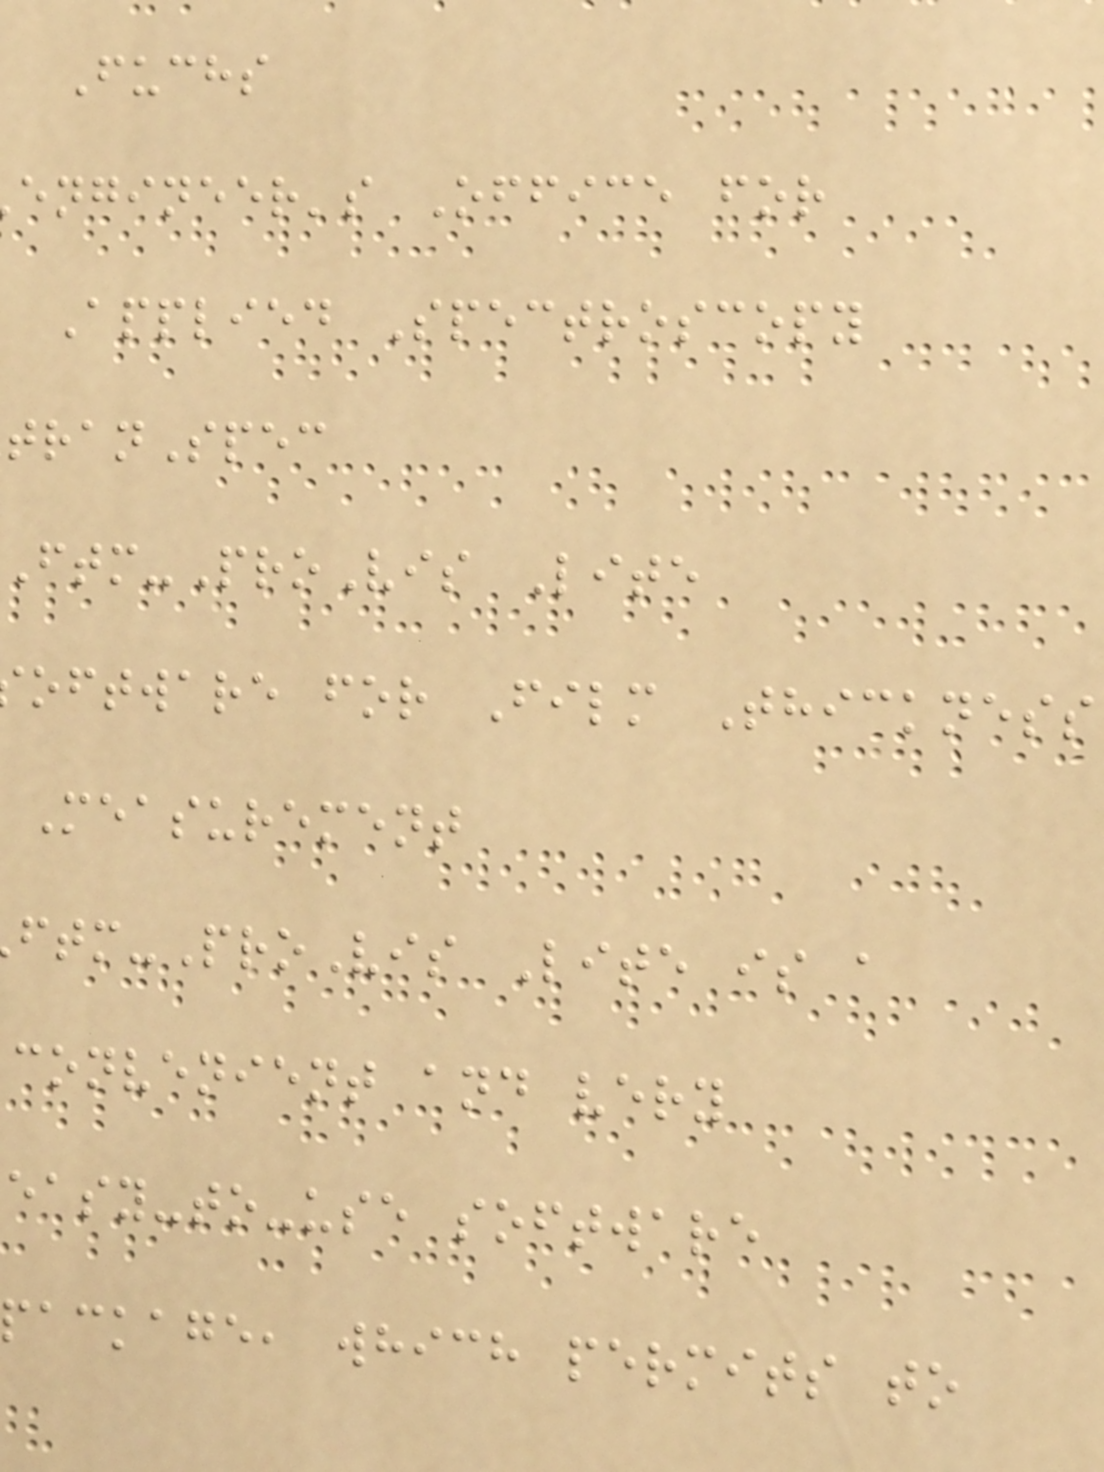Fuchs
engineer's Office for
Applied Spectroscopy
ranSpec
-ProVis Lite
oftware for Film Thickness
Measurement
-ProVis Lite is a
convenient and very
easy-to-use software
package, which permits to
